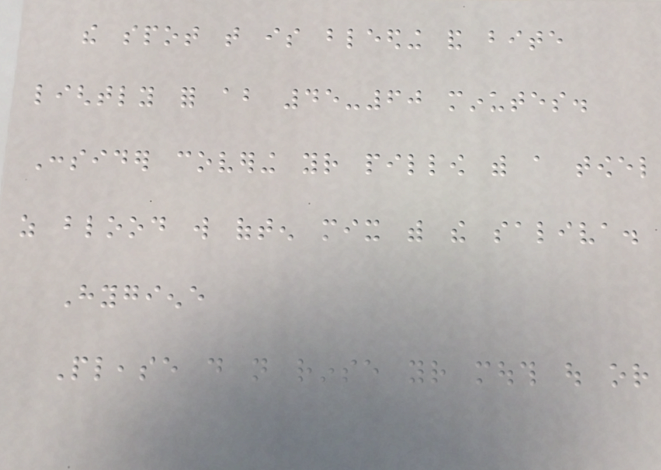the spot that is bleeding and bite
lightly for about 45-60 minutes.
Consider covering your pillow with a towel
as blood will often mix with the saliva.
Hygiene
Please do not rinse your mouth out or
